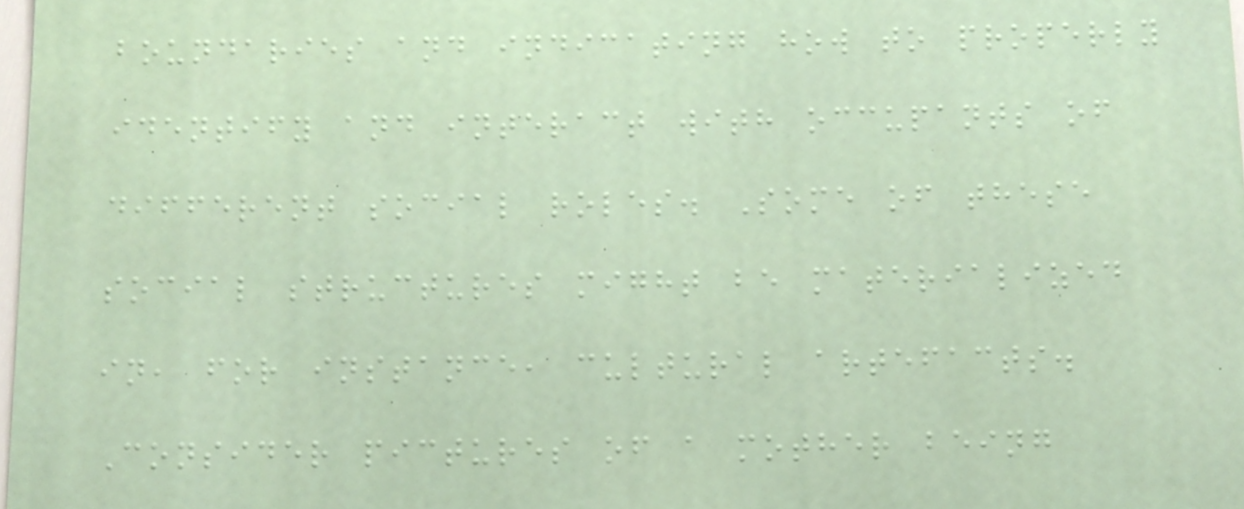boundaries and indicating how to properly
identify and interact with occupants of
different social roles. Some of these
social structures might be materialized
in, for instance, cultural artefacts.
Consider pictures of a mother being
